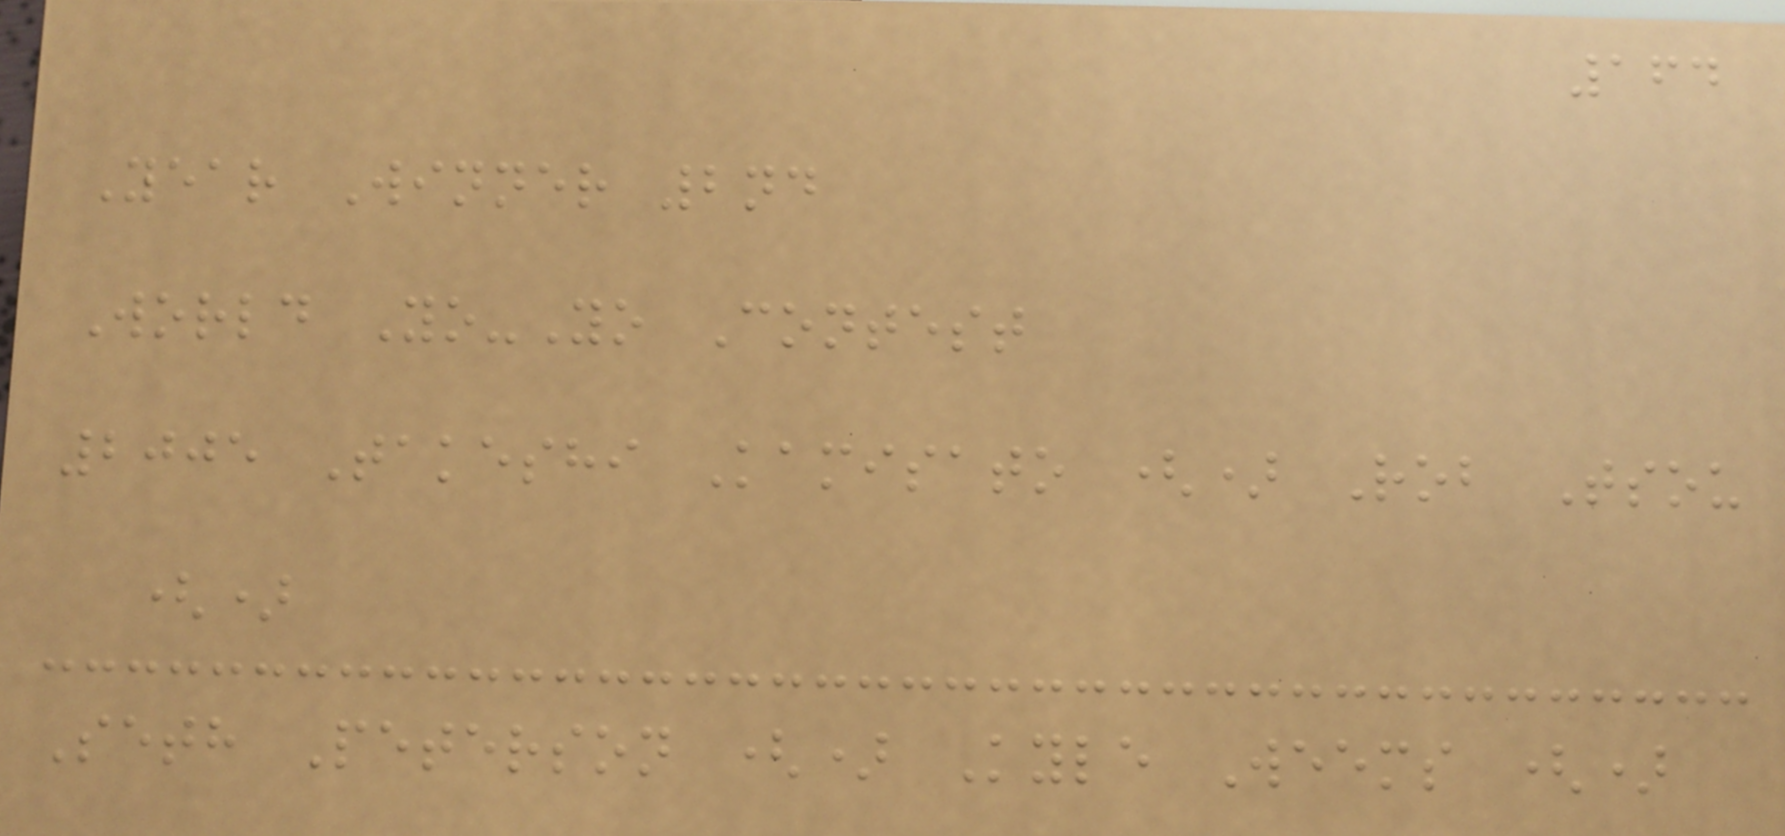164
Year Winner 2nd
World Yo-Yo Contest
2005 Takeshi Kamisato () Rob Tsou
()
Seth Peterson () Kyle Weems ()
